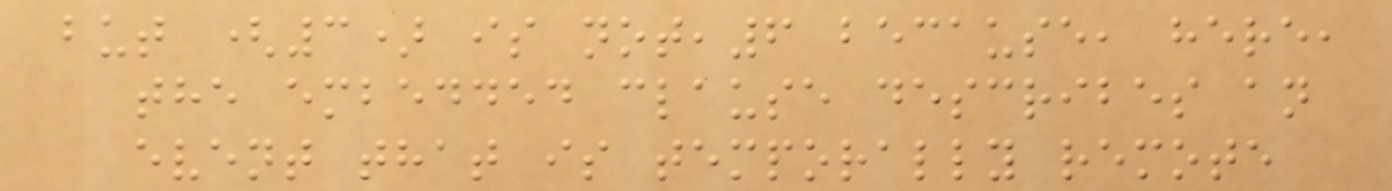but (3) is not,6 because, here,
the embedded clause describes an
event that is temporally remote
